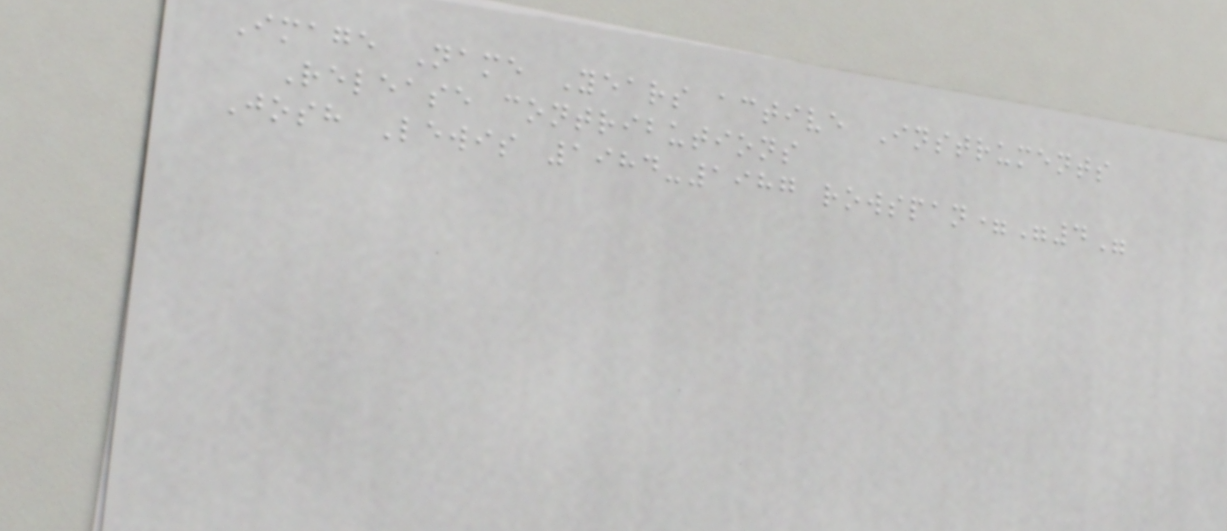Image Name Years active Instruments
Release contributions
Josh Lewis 1984-1987 rowspan="4"
